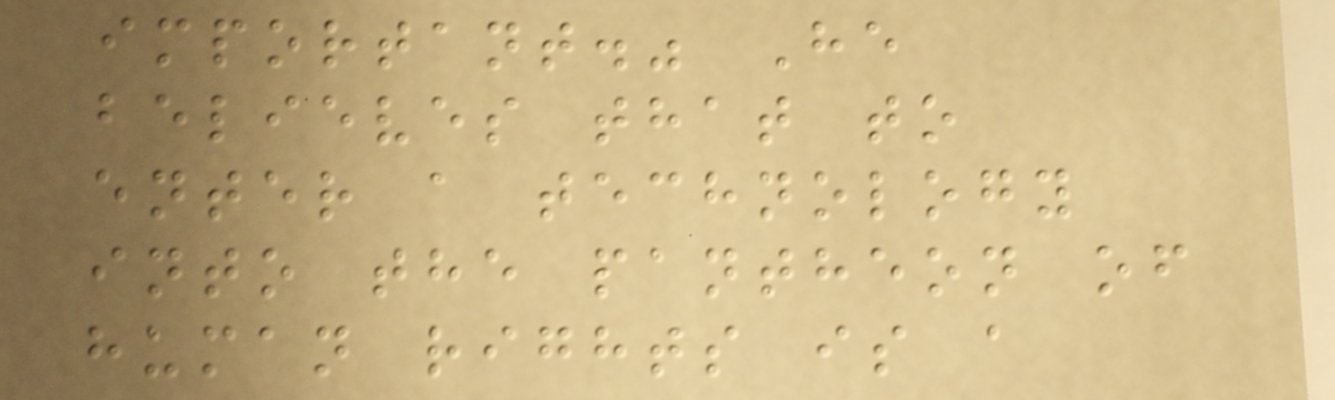important." He
believes that to
enter a technology
into the pantheon of
human rights is a
